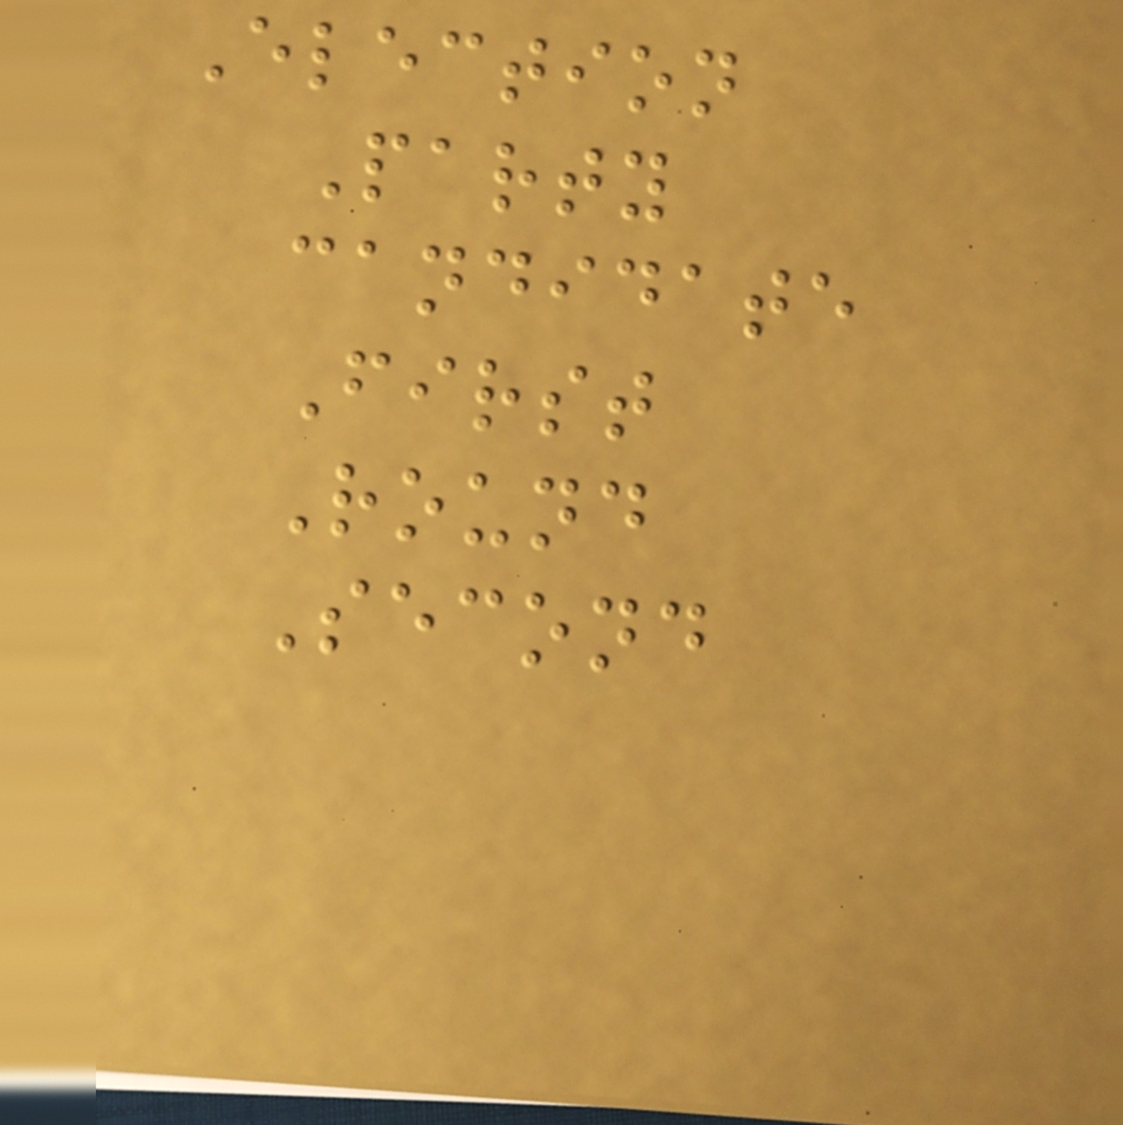Election
Party
candidate
First
Round
Second
